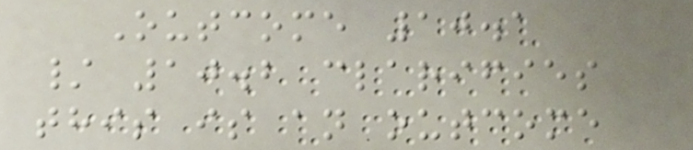Outcome 10.1
/ 10.2 clarifies
this is an outcome
